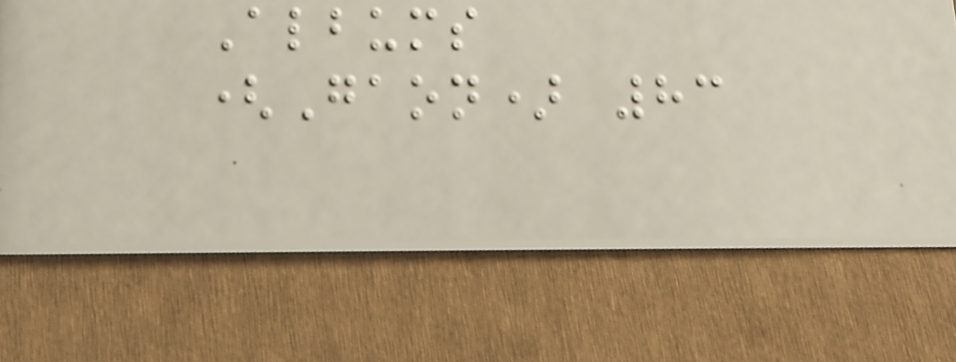Albums
(Gaon) 83
